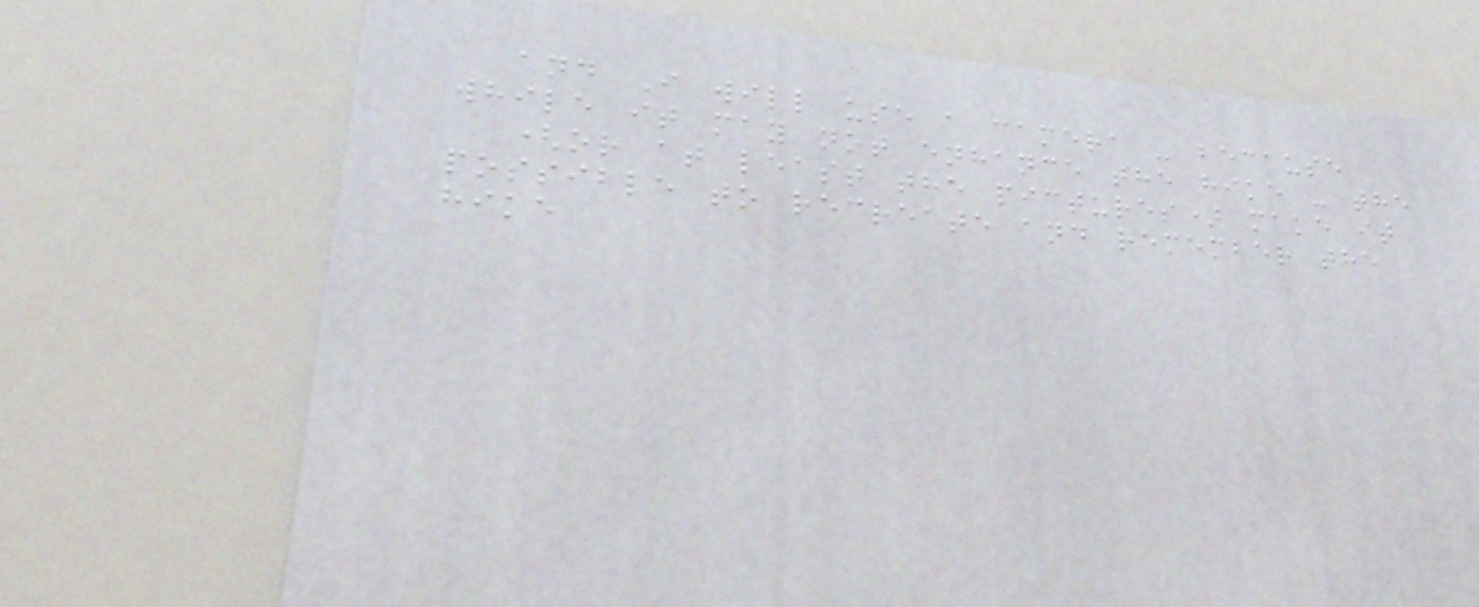and I will use a camera - because
while it may not enhance the hike - the
(or at least the pictures) make it
possible to recreate and remember the
hike
